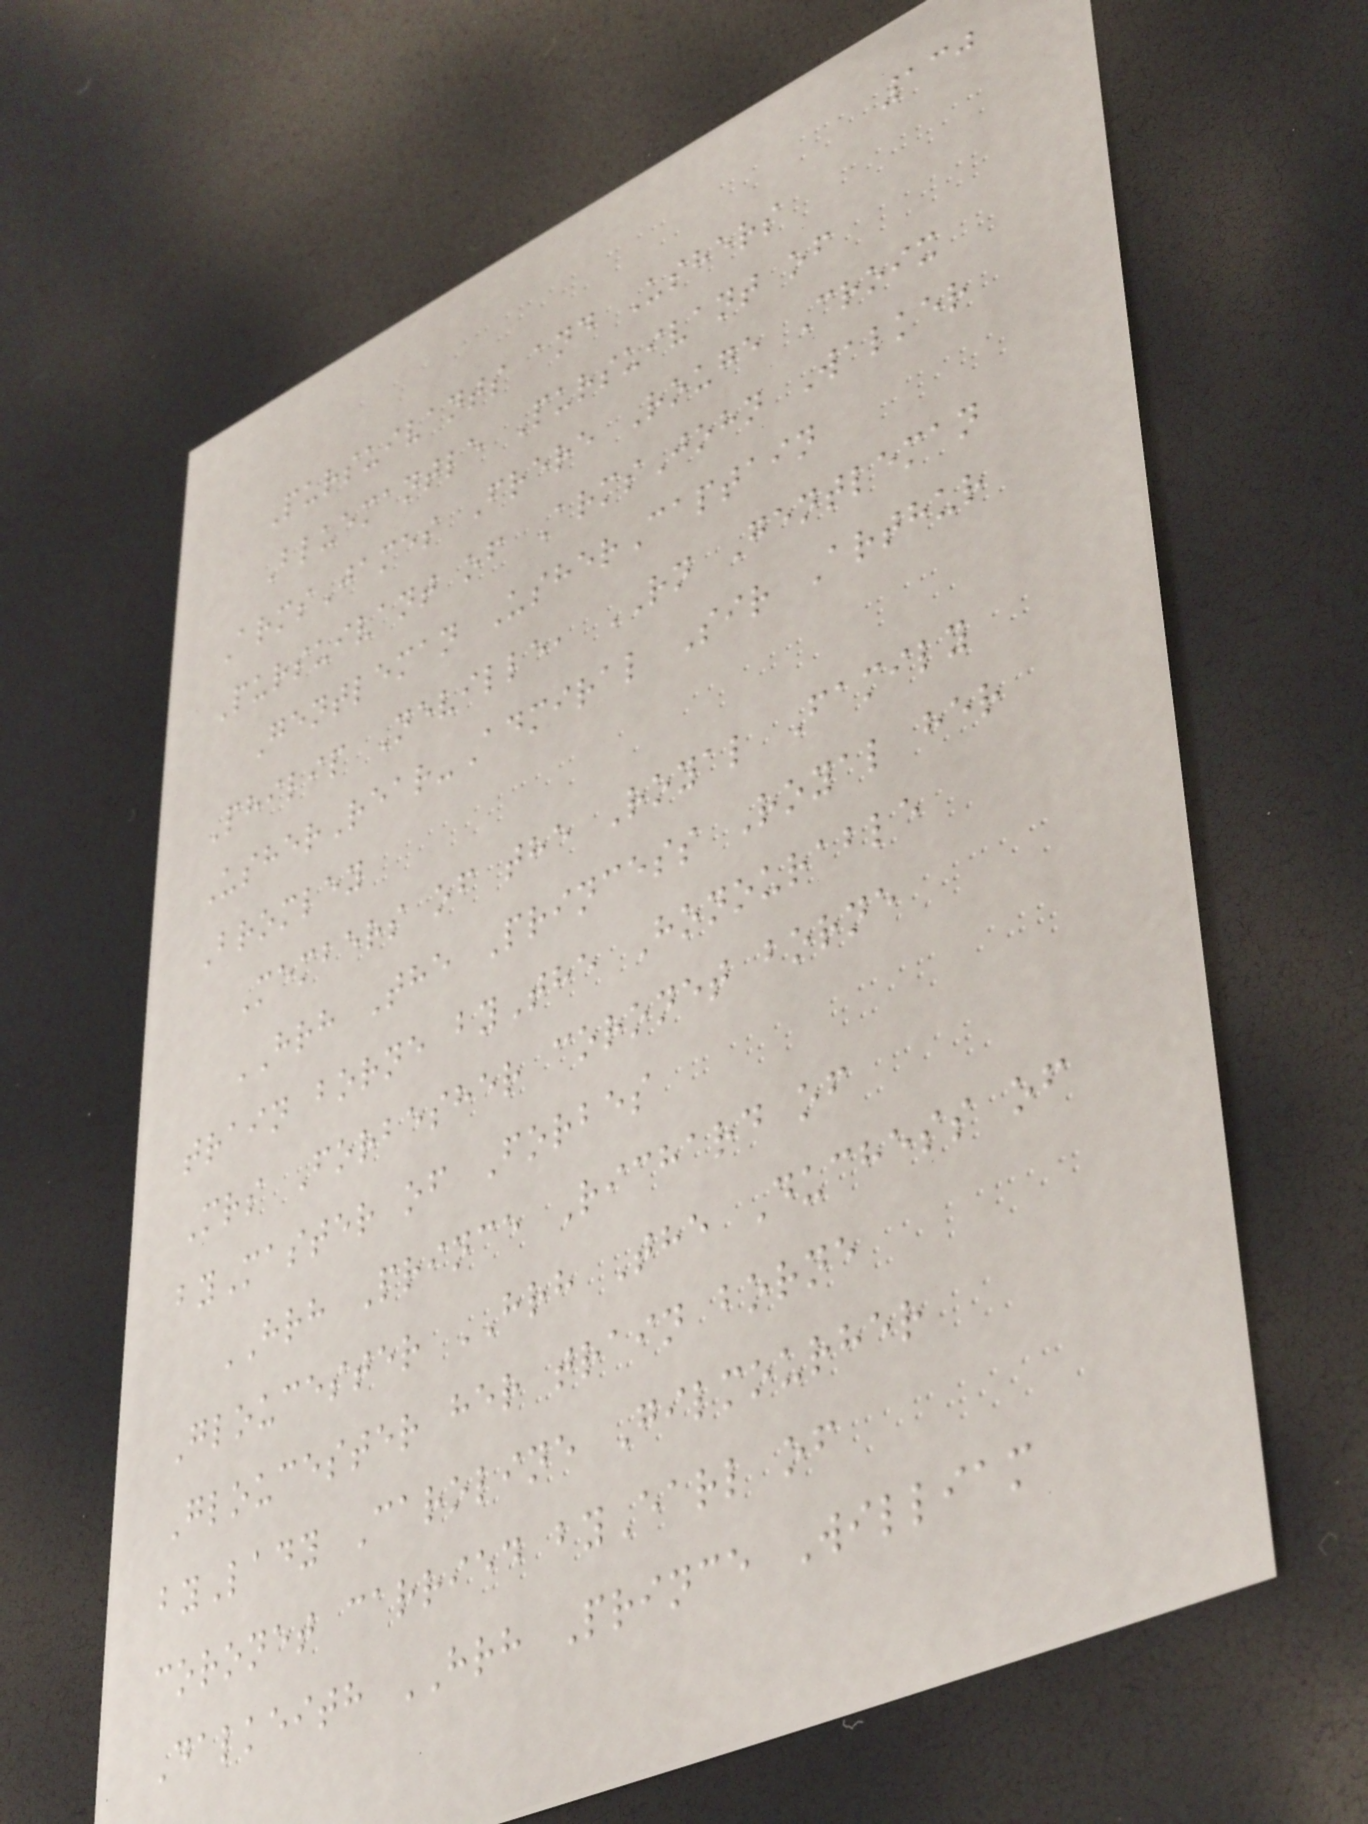130
Pursuivants and Ushers
Bluemantle Pursuivant of
ArmsJames Frere Rouge Croix
Pursuivant of ArmsJohn Walker
Gentleman UsherCaptain
Philip Neville, RN Gentleman
UsherRear-Admiral Sir Arthur
Bromley
Members of the Royal Family
HRH The Princess Royal her
train borne byThe Honourable
Mrs Forbesher coronet borne
byMaster of Forbes
HRH Prince Richard of
Gloucester HRH The Duchess of
Gloucester her train borne
byLady Caroline Gilmourher
coronet carried byEarl of
Dalkeith HRH Prince William
